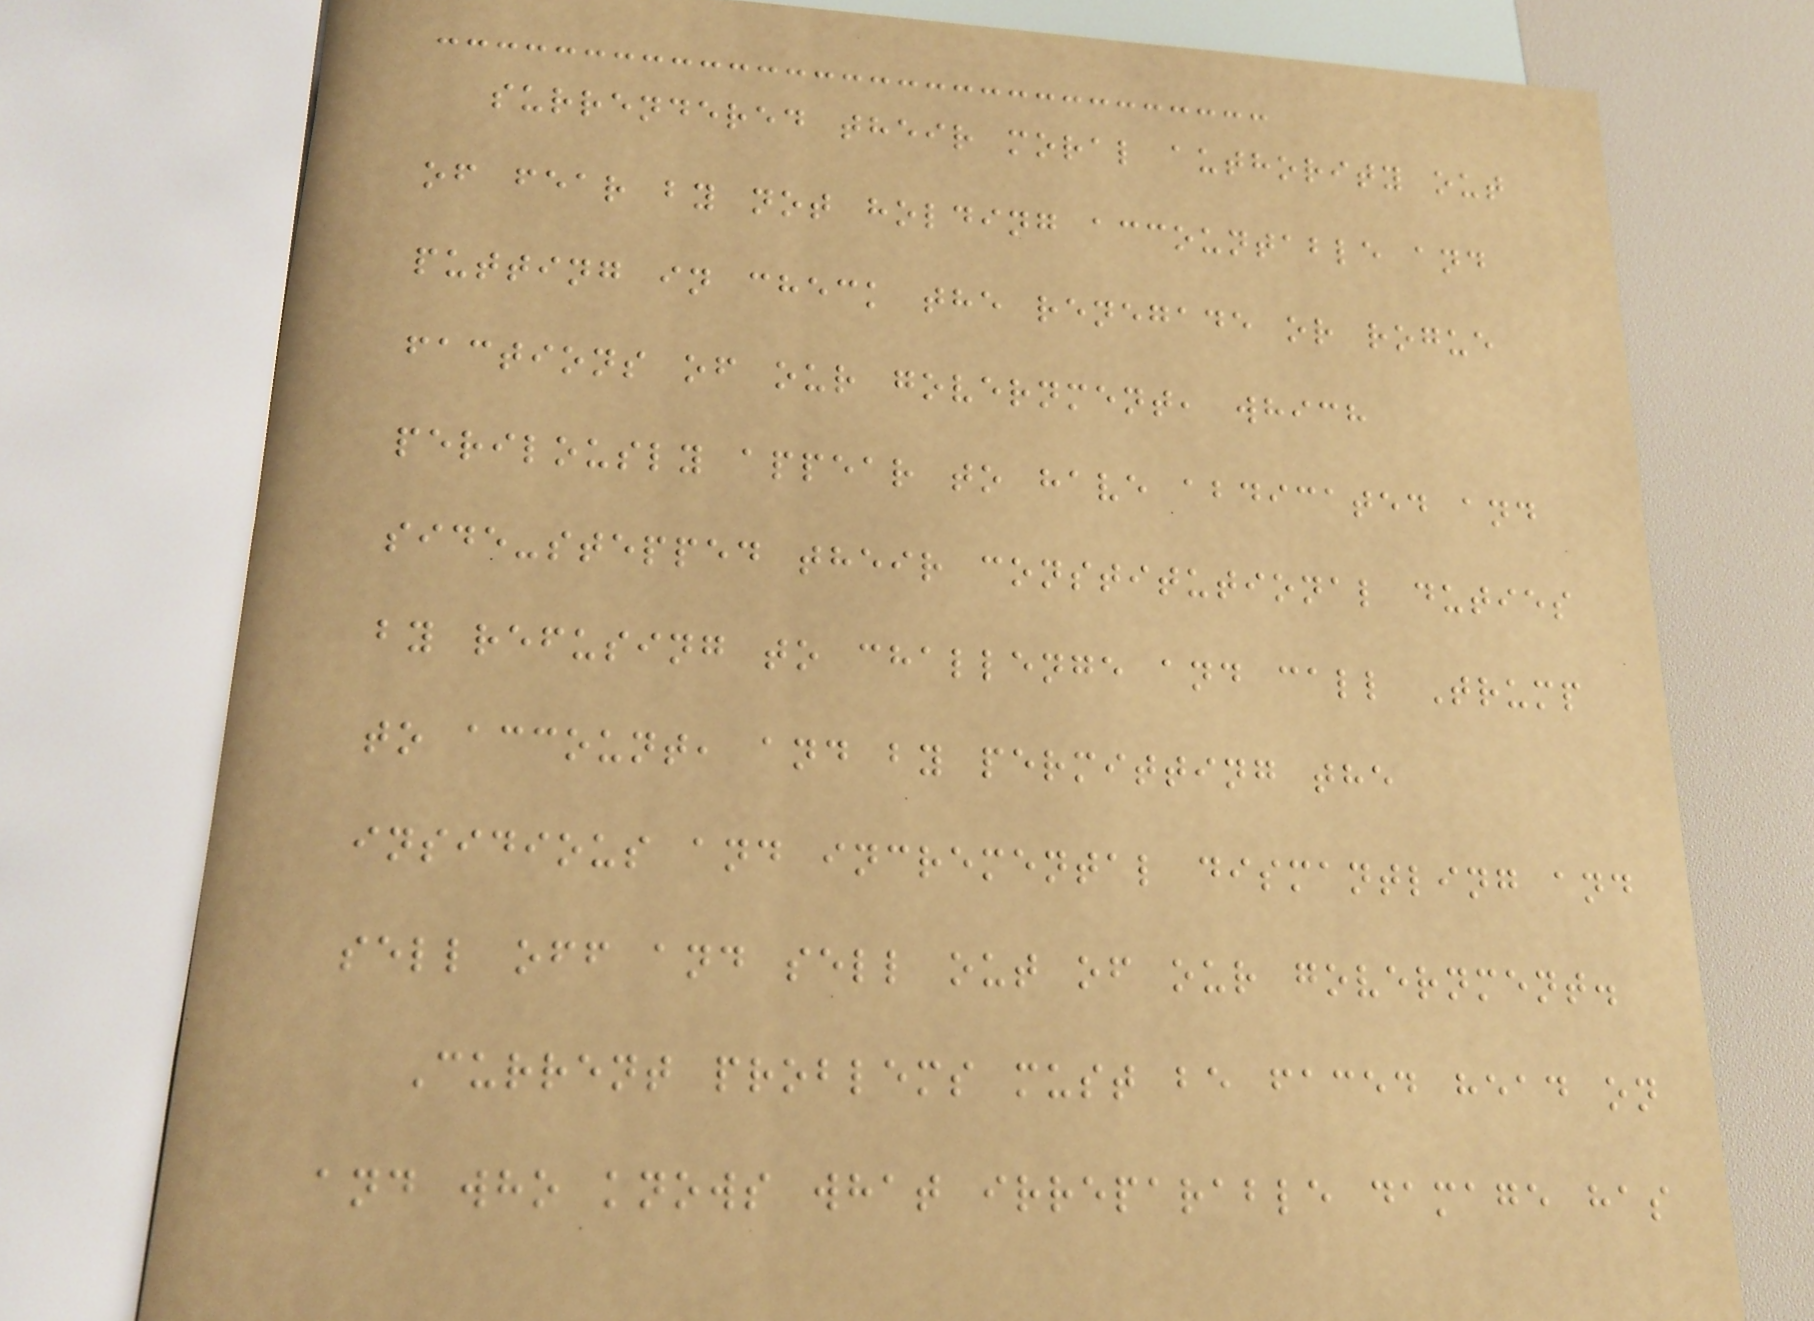surrendered their moral authority out
of fear by not holding accountable and
putting in check the renegade or rogue
factions of our government, which
perilously appear to have abdicated and
side-stepped their constitutional duties
by refusing to challenge and call Trump
to account, and by permitting the
insidious and incremental dismantling and
sell off and sell out of our government.
Current problems must be faced head on
and who knows what irreparable damage has
